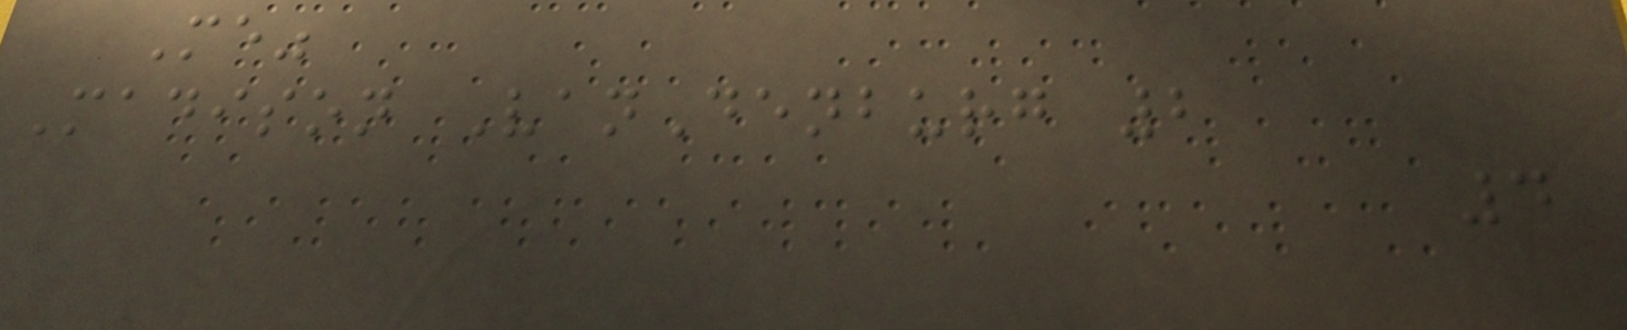Me"
Madison VanDenburg 2
4
